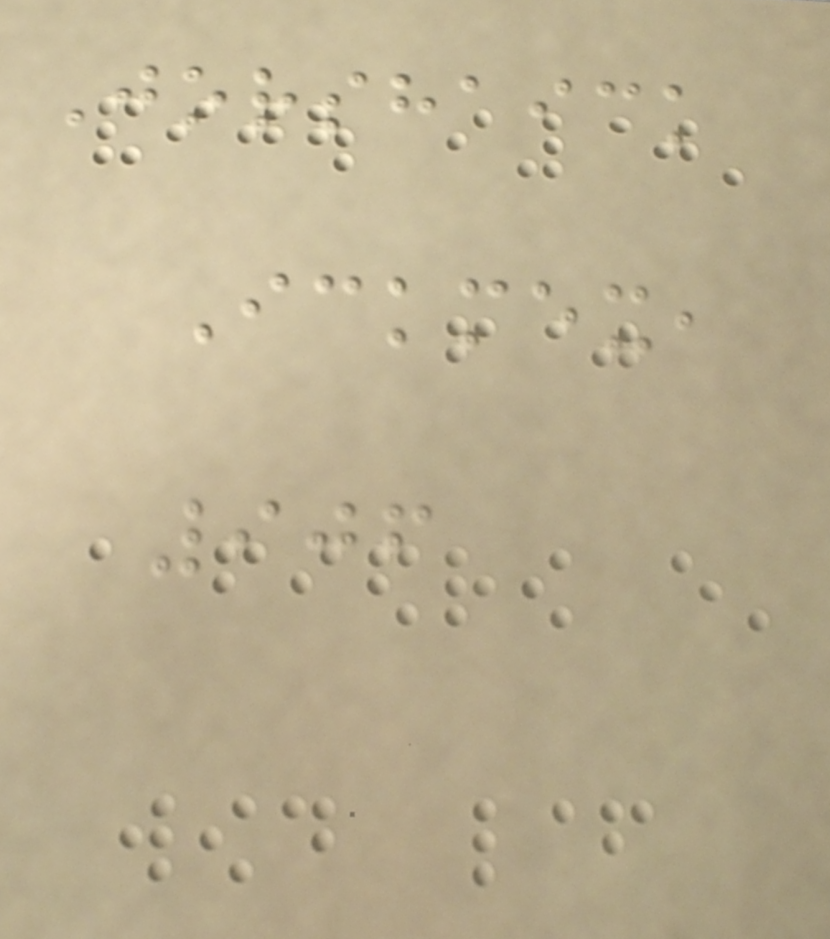Jorshaick
Ickmex,
906
